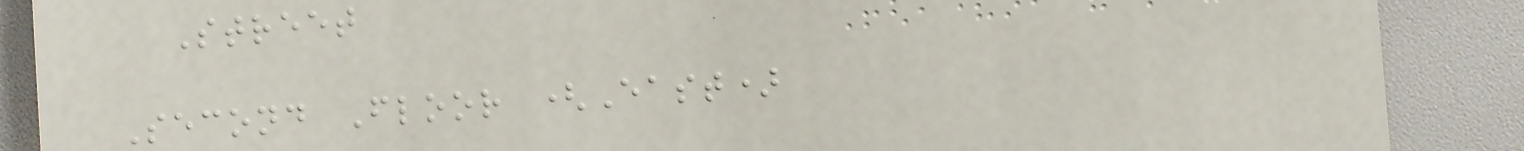Street
Second Floor (East)
